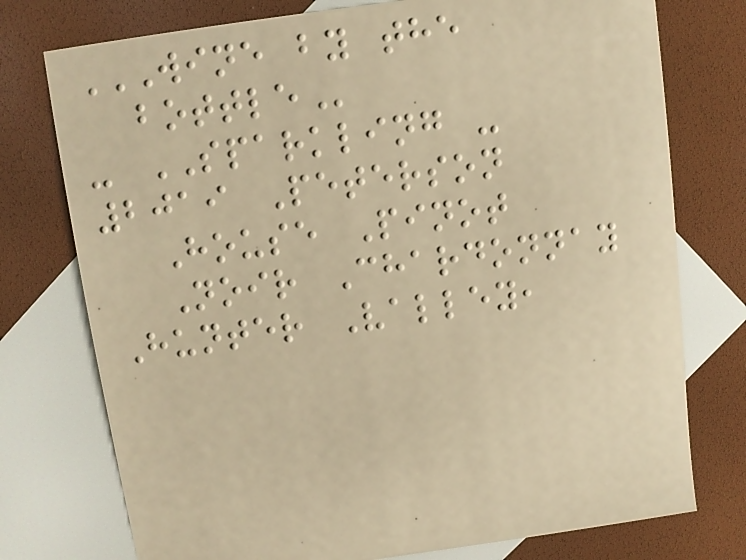WINE BY THE
BOTTLE
- SPARKLING -
2019 Peterson
House Pinot
Noir Chardonnay
Hunter Valley,
